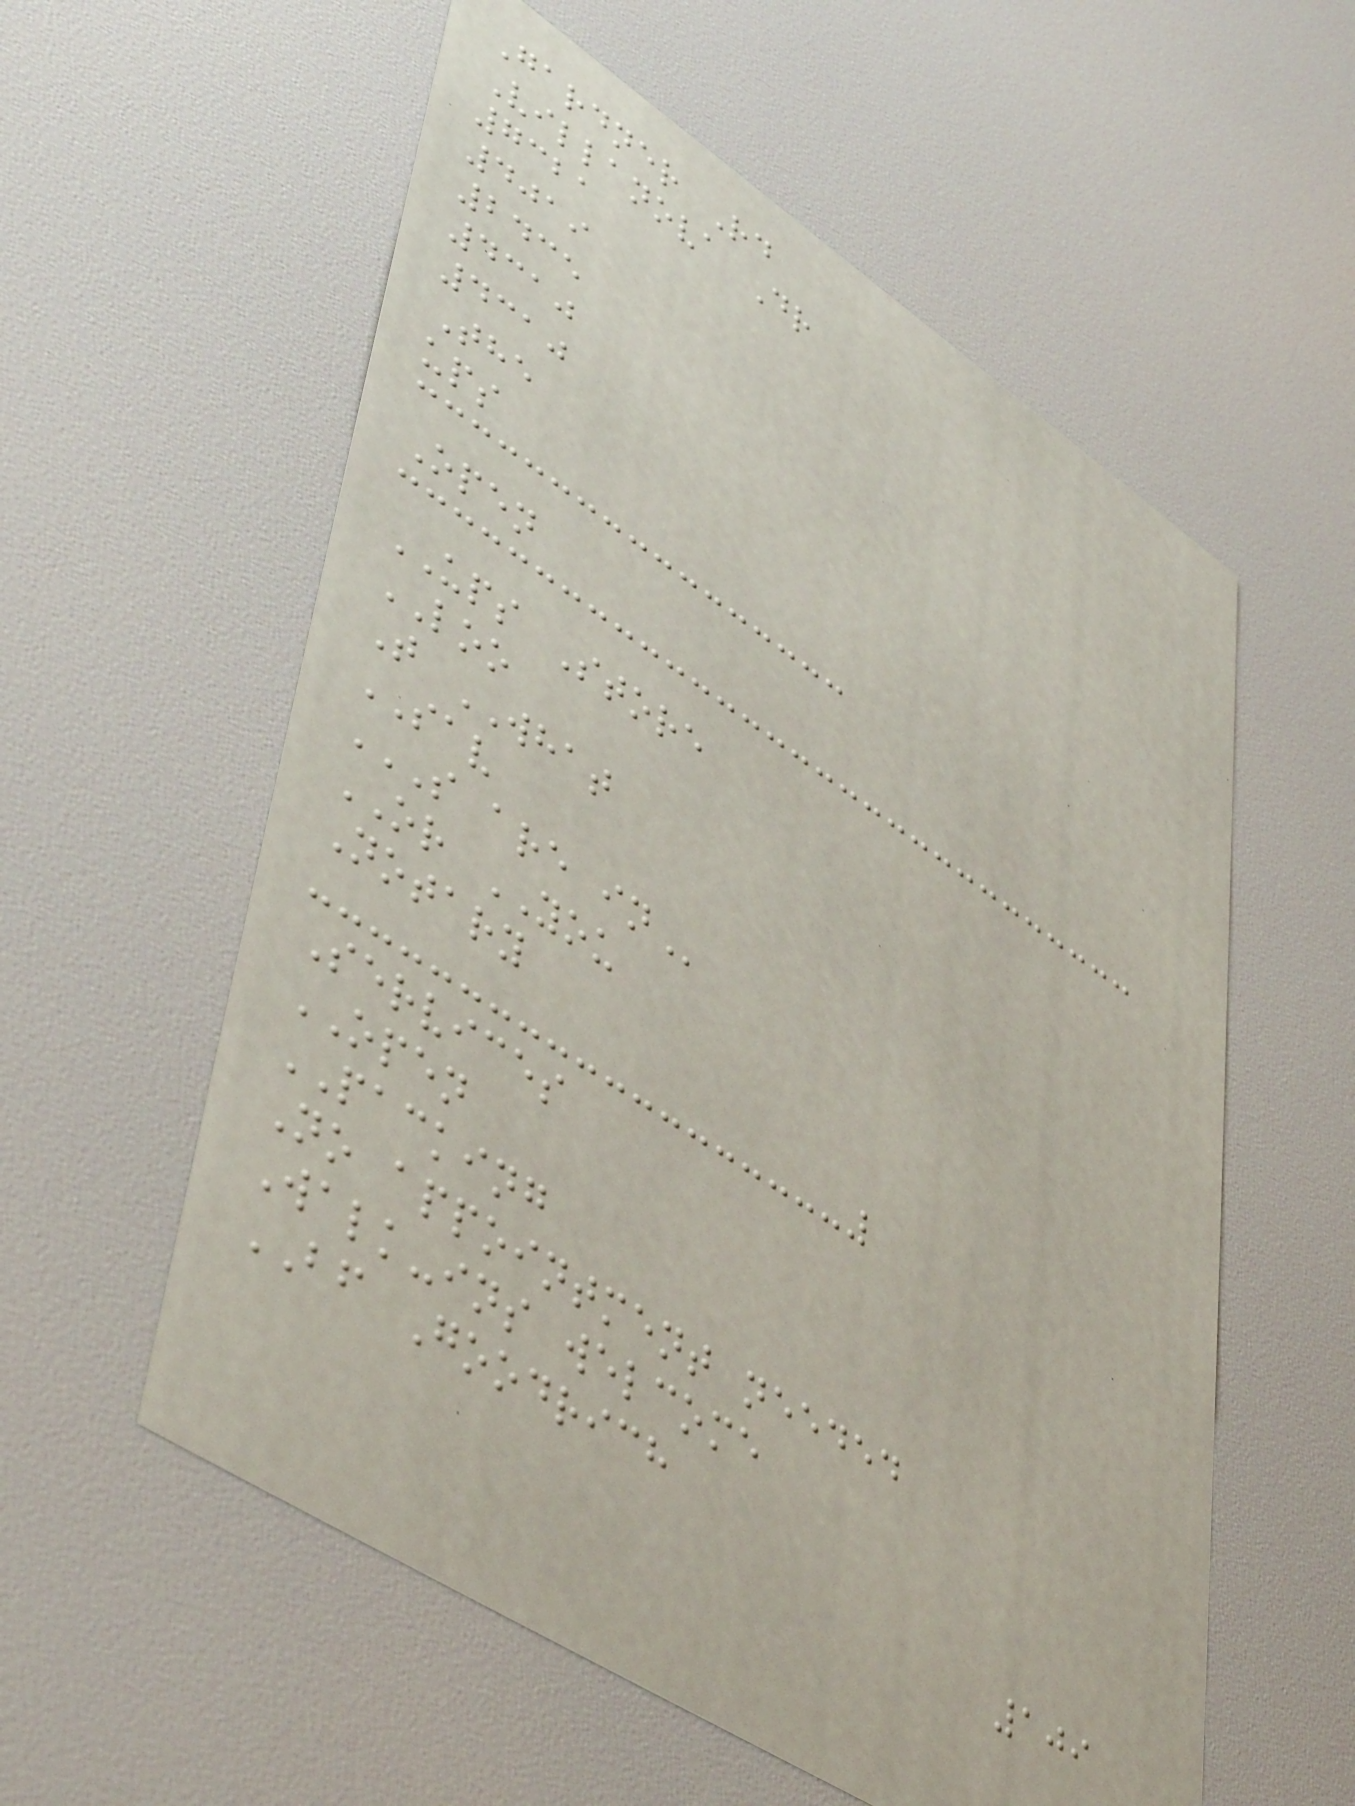Gardner Rd
Villanova Dr
7321
4019
2435
4310
4310
The
ups
Open
UPS Store
LOO
T WHAT
SAV
S ARE IN
OR YOU
Notary
Services
OPEN
PACKING
No appointment needed
Walk-ins welcome
BF Goodrich
109
